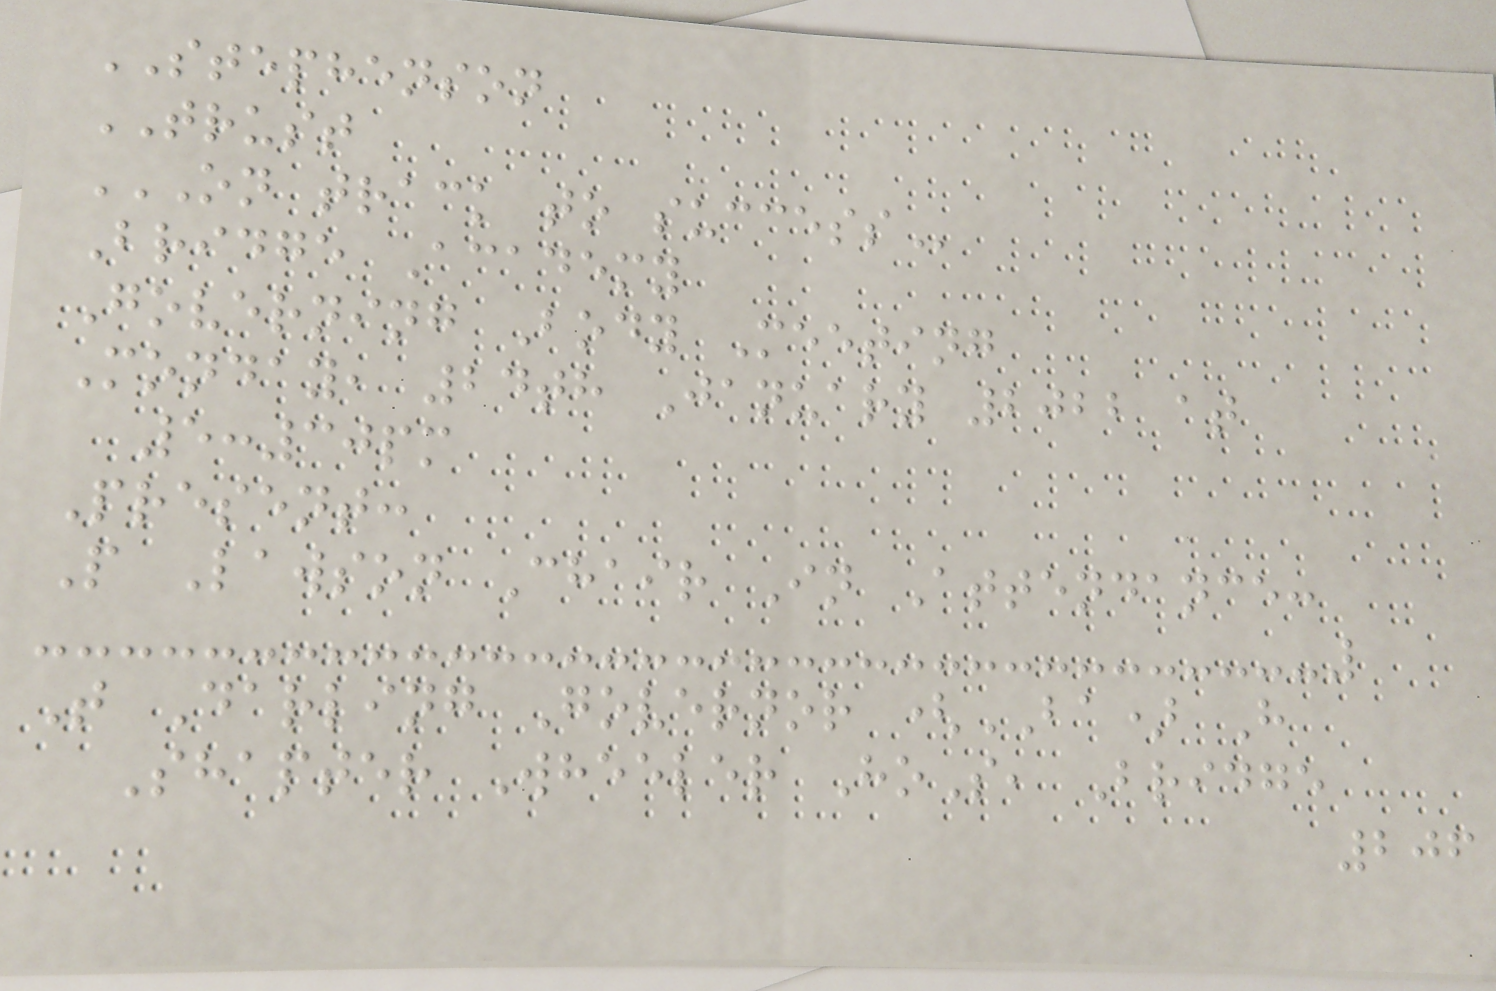STEPHENSON
TRUST
ON TRACK TO SUCCESS
Bridge Academy
Governing Body Meeting
Monday, 24th January 2022 at
5:30pm
Present:
P Lawson Chair In Attendance:
T Darling Governor (BA) H
Shapter Wheeler HoS, Bridge
206
